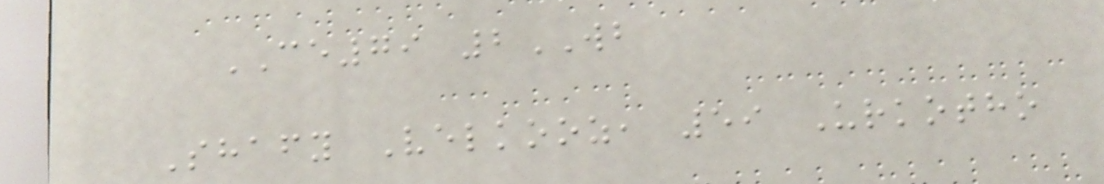CE79 2WB
Shafy Velkooz, 59 Urkotho
